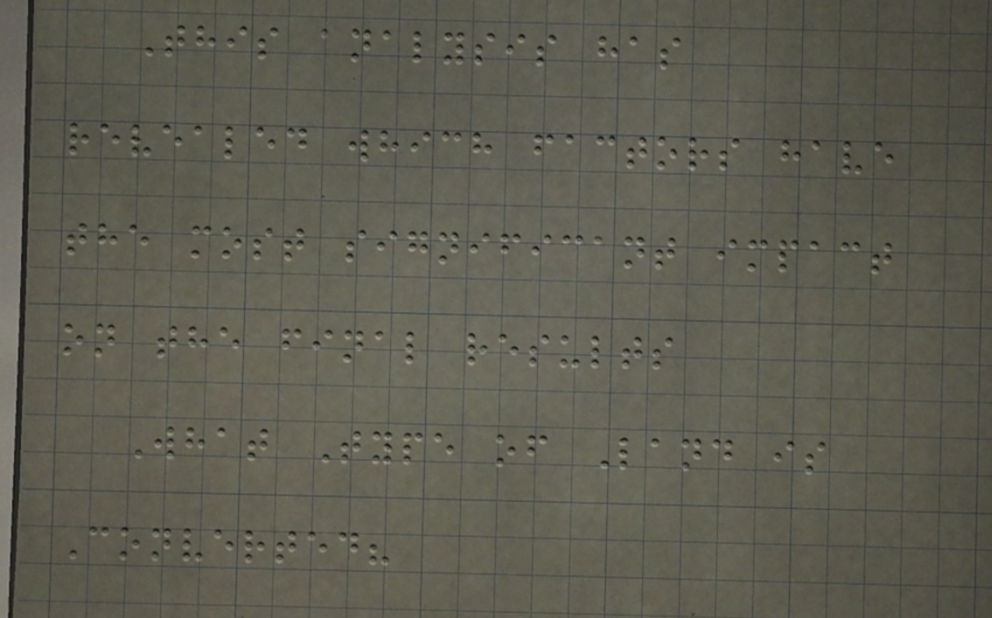This analysis has
revealed which factors have
the most significant impact
on the final results
What Type of Land is
Converted?
